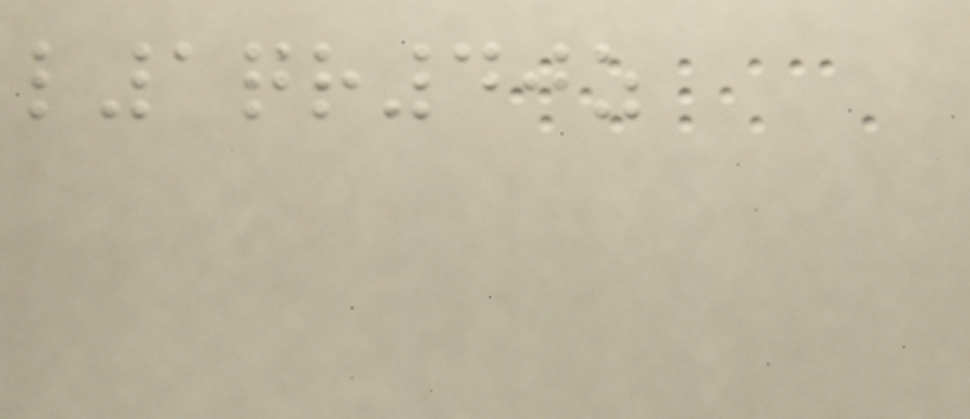l1qr40z
